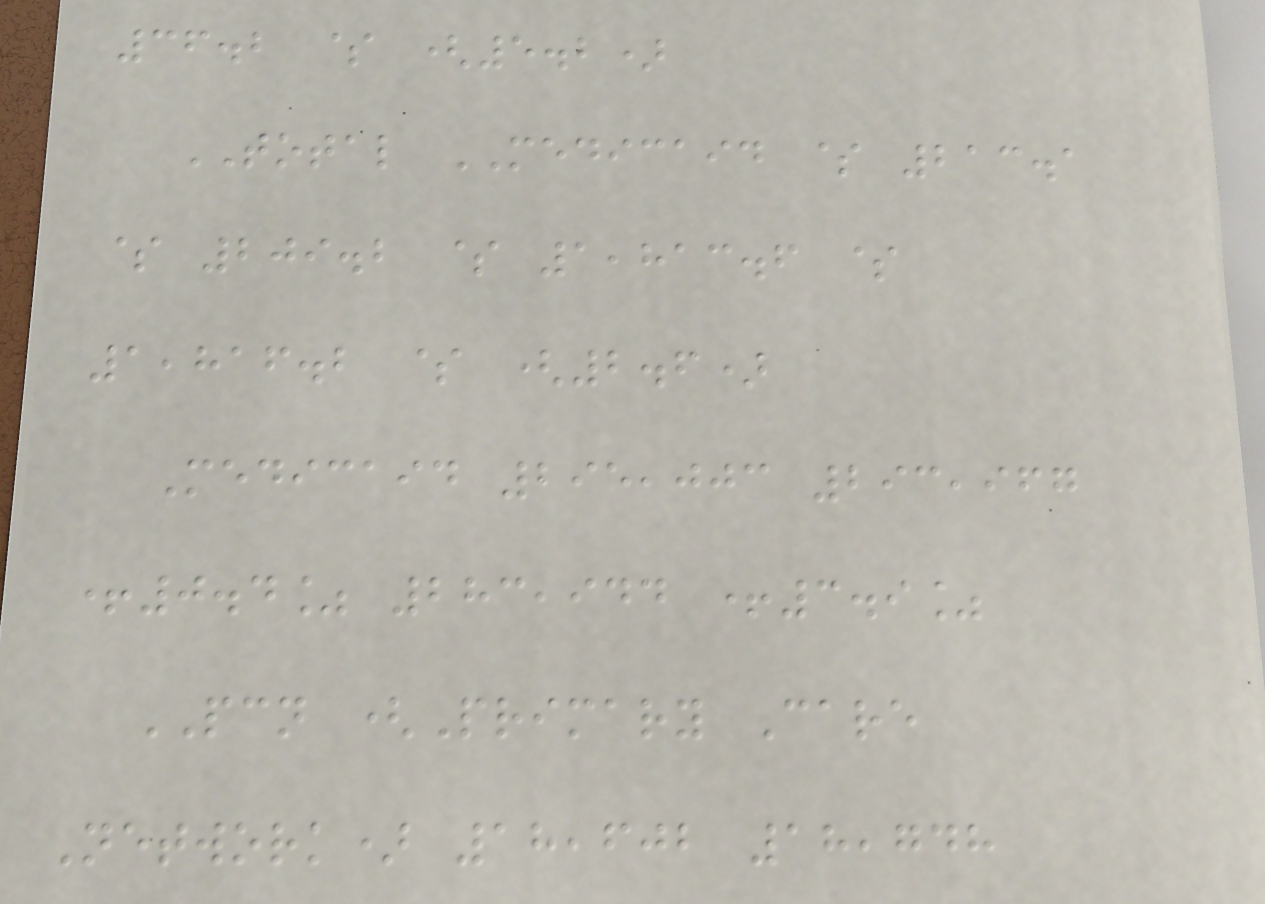36.2 $ (5.2)
TOTAL MEDICAID $ 213.1
$ 209.2 $ 1,813.6 $
1,816.2 $ (2.6)
Medicaid 295,003 293,967
+0.4% 283,944 +3.9%
PCN (Primary Care
Network) 18,602 18,748
